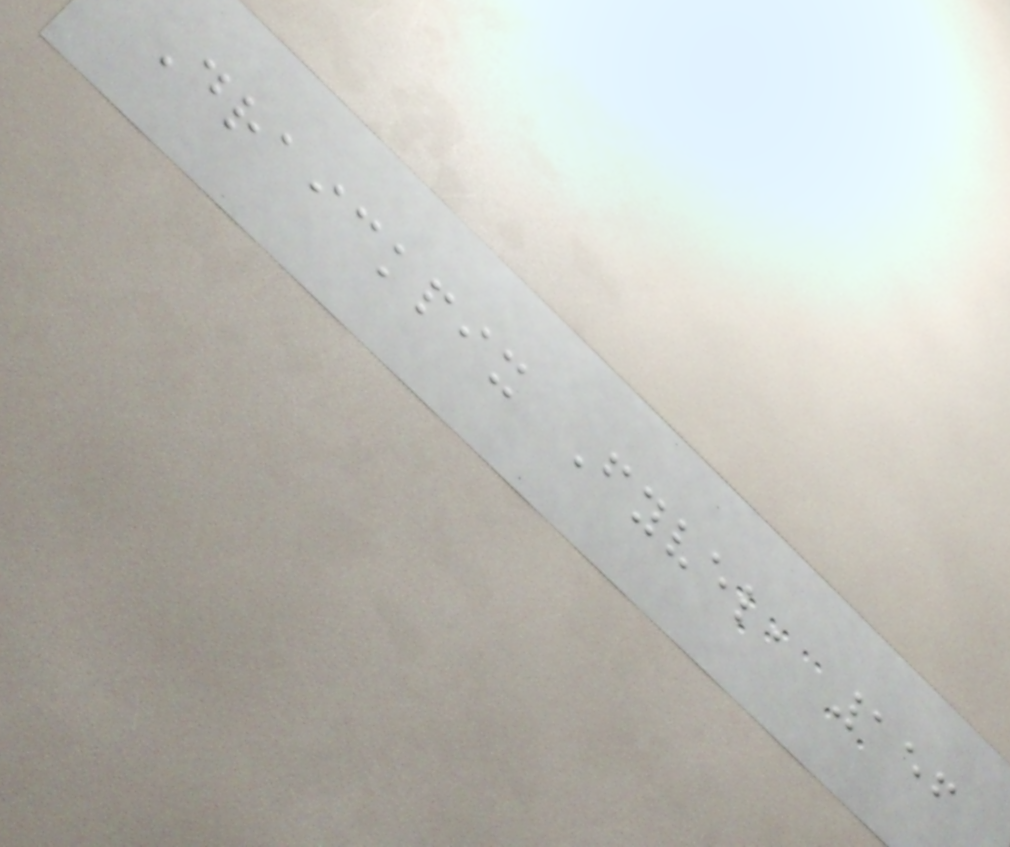Draickpix Fyvel, 156
